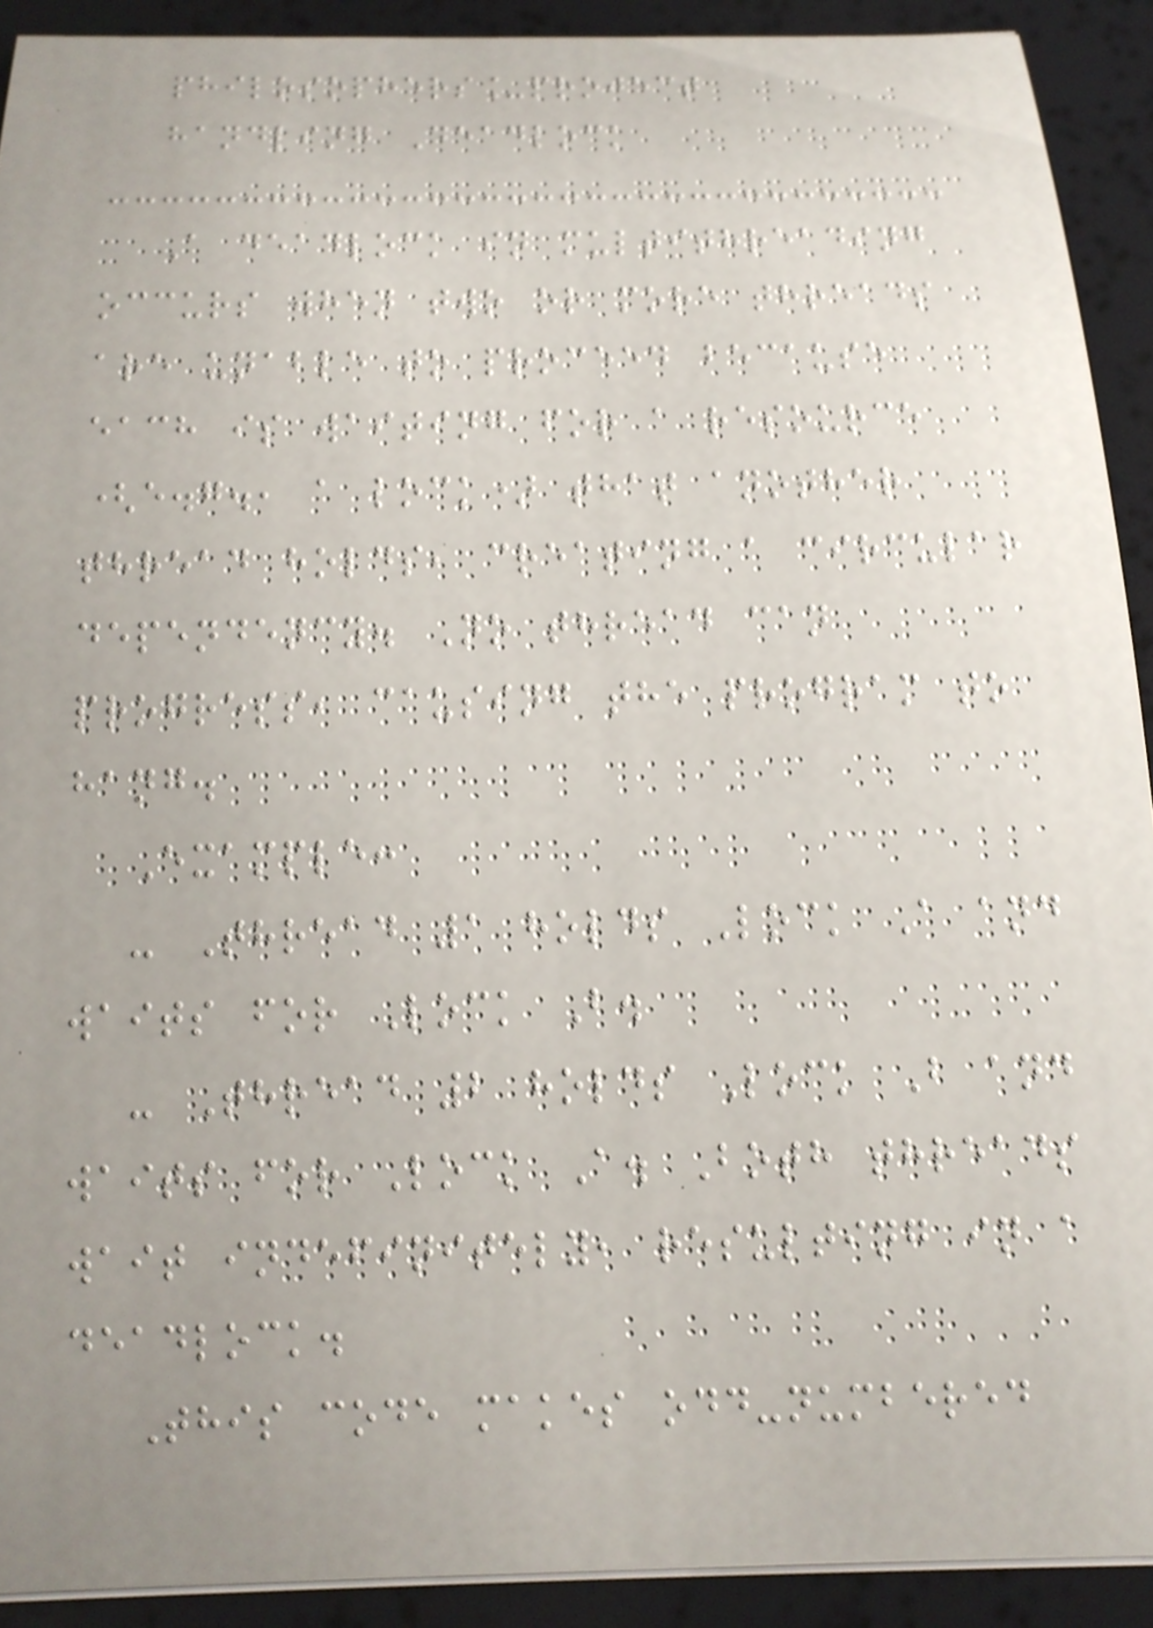philosophers_project
handling Deadlock
A deadlock in multithreading
occurs when two or more threads
are unable to proceed because
each is waiting for a resource
(e.g., a lock) that another
thread holds, creating a circular
dependency. No thread can
progress, causing the program to
hang.
Example:
- Thread 1 holds Lock A and
waits for Lock B.
- Thread 2 holds Lock B and
waits for Lock A. Both threads
wait indefinitely, resulting in a
deadlock.
This code makes odd-numbered
